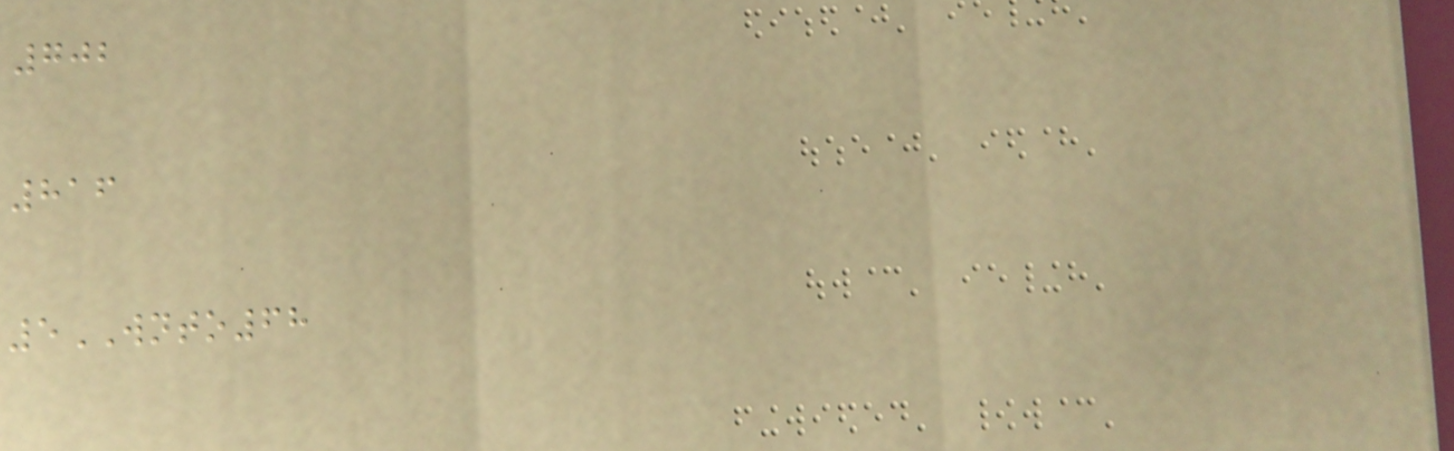702
816
5WNTO68
